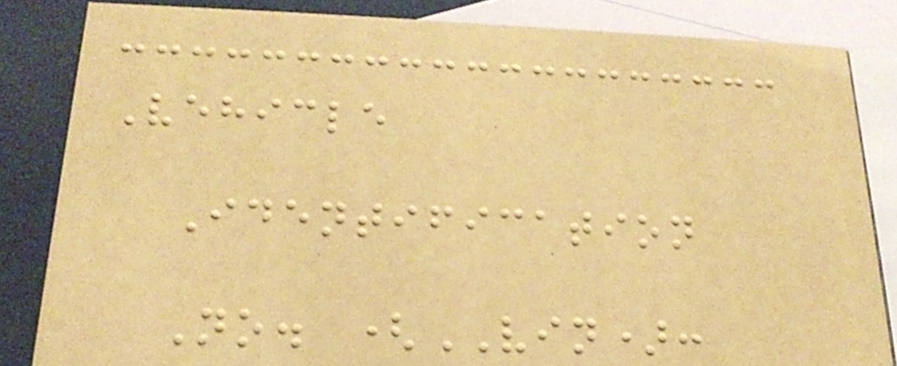Vehicle
Identification
No. (VIN):
